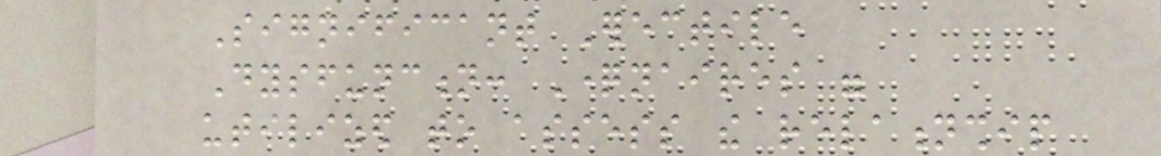Significant Erectile
Dysfunction: Questionnaires were
utilized to assess the relationship
